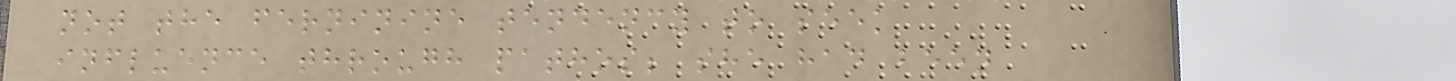not the ferninine tendency to seek
influence through pathos; she had been
